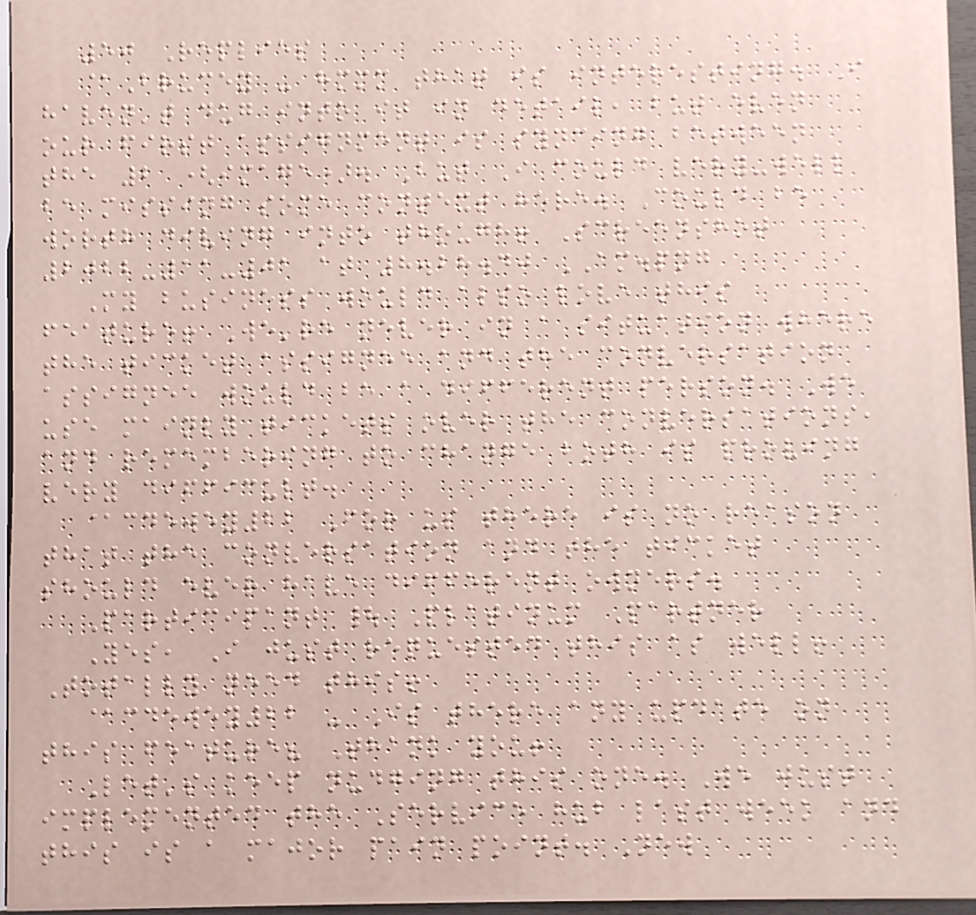50 Replies
@Brucey - hmmm that is interesting. I
haven't dug into it in detail, but even
our first assignment is syncing between
the 2 (image). But I could very-well
be missing some context here. Could be
worth diving into though! Screenshot
2022-11-01 at 8.28.40 AM.png
My business would also love this
feature! We're never in a situation where
the ticket assignee and the conversation
assignee would be a different person. We
use mainly tickets over the conversations,
and remembering to change both is proving
very difficult.
@cdewey22 For us there is no reason
that the conversation and the ticket
should ever have different owners.
Participant | Platinum Partner
Yes, I just requested this as well!
Totally need this!
@cdewey22 - Is there any update on
this feature? Thank you!
Let's keep nudging this one. We just
implemented the Service hub last week and
this is a major pain point. New
